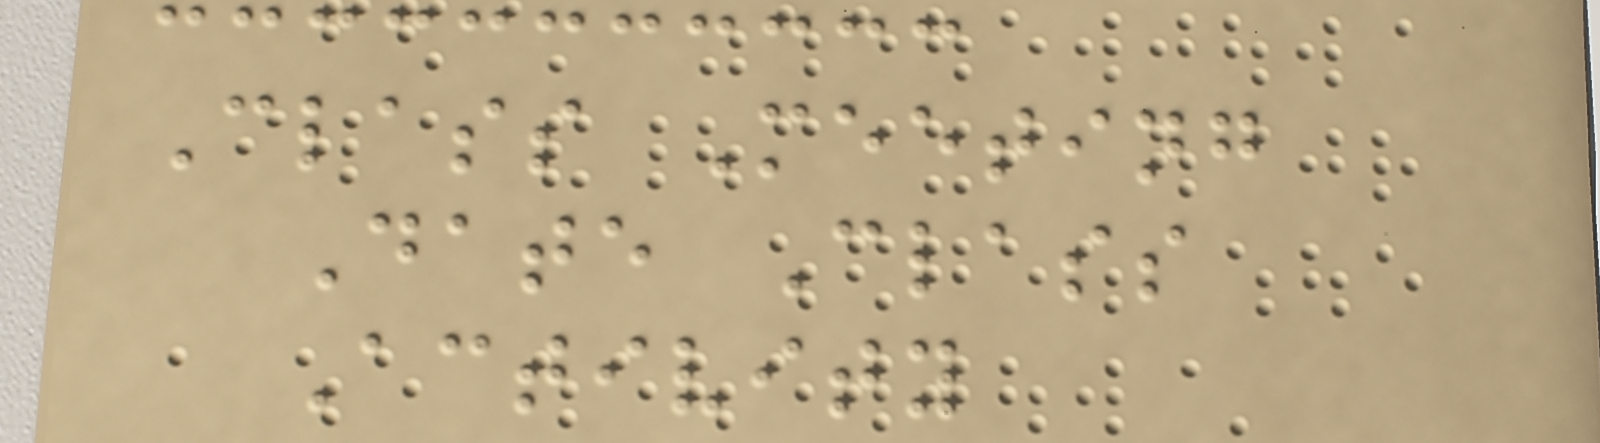Class Meeting
Date Class
Activity
